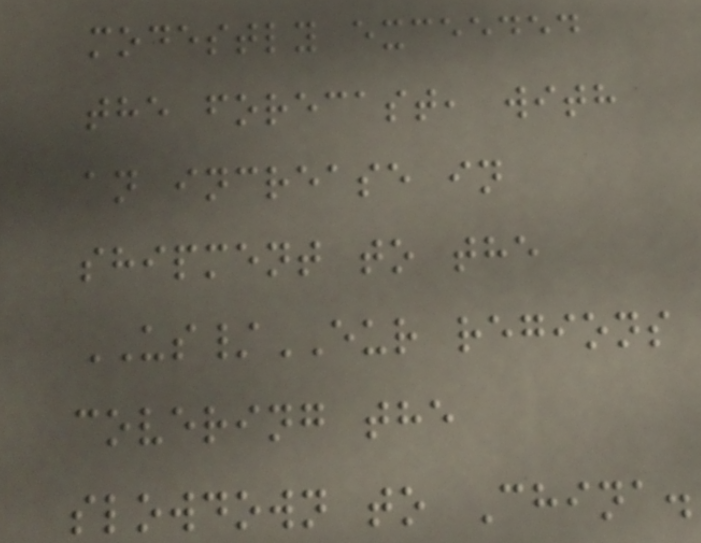modestly exceeded
the forecast, with
an increase in
shipment to the
US/EUR regions
covering the
slowdown to China.
